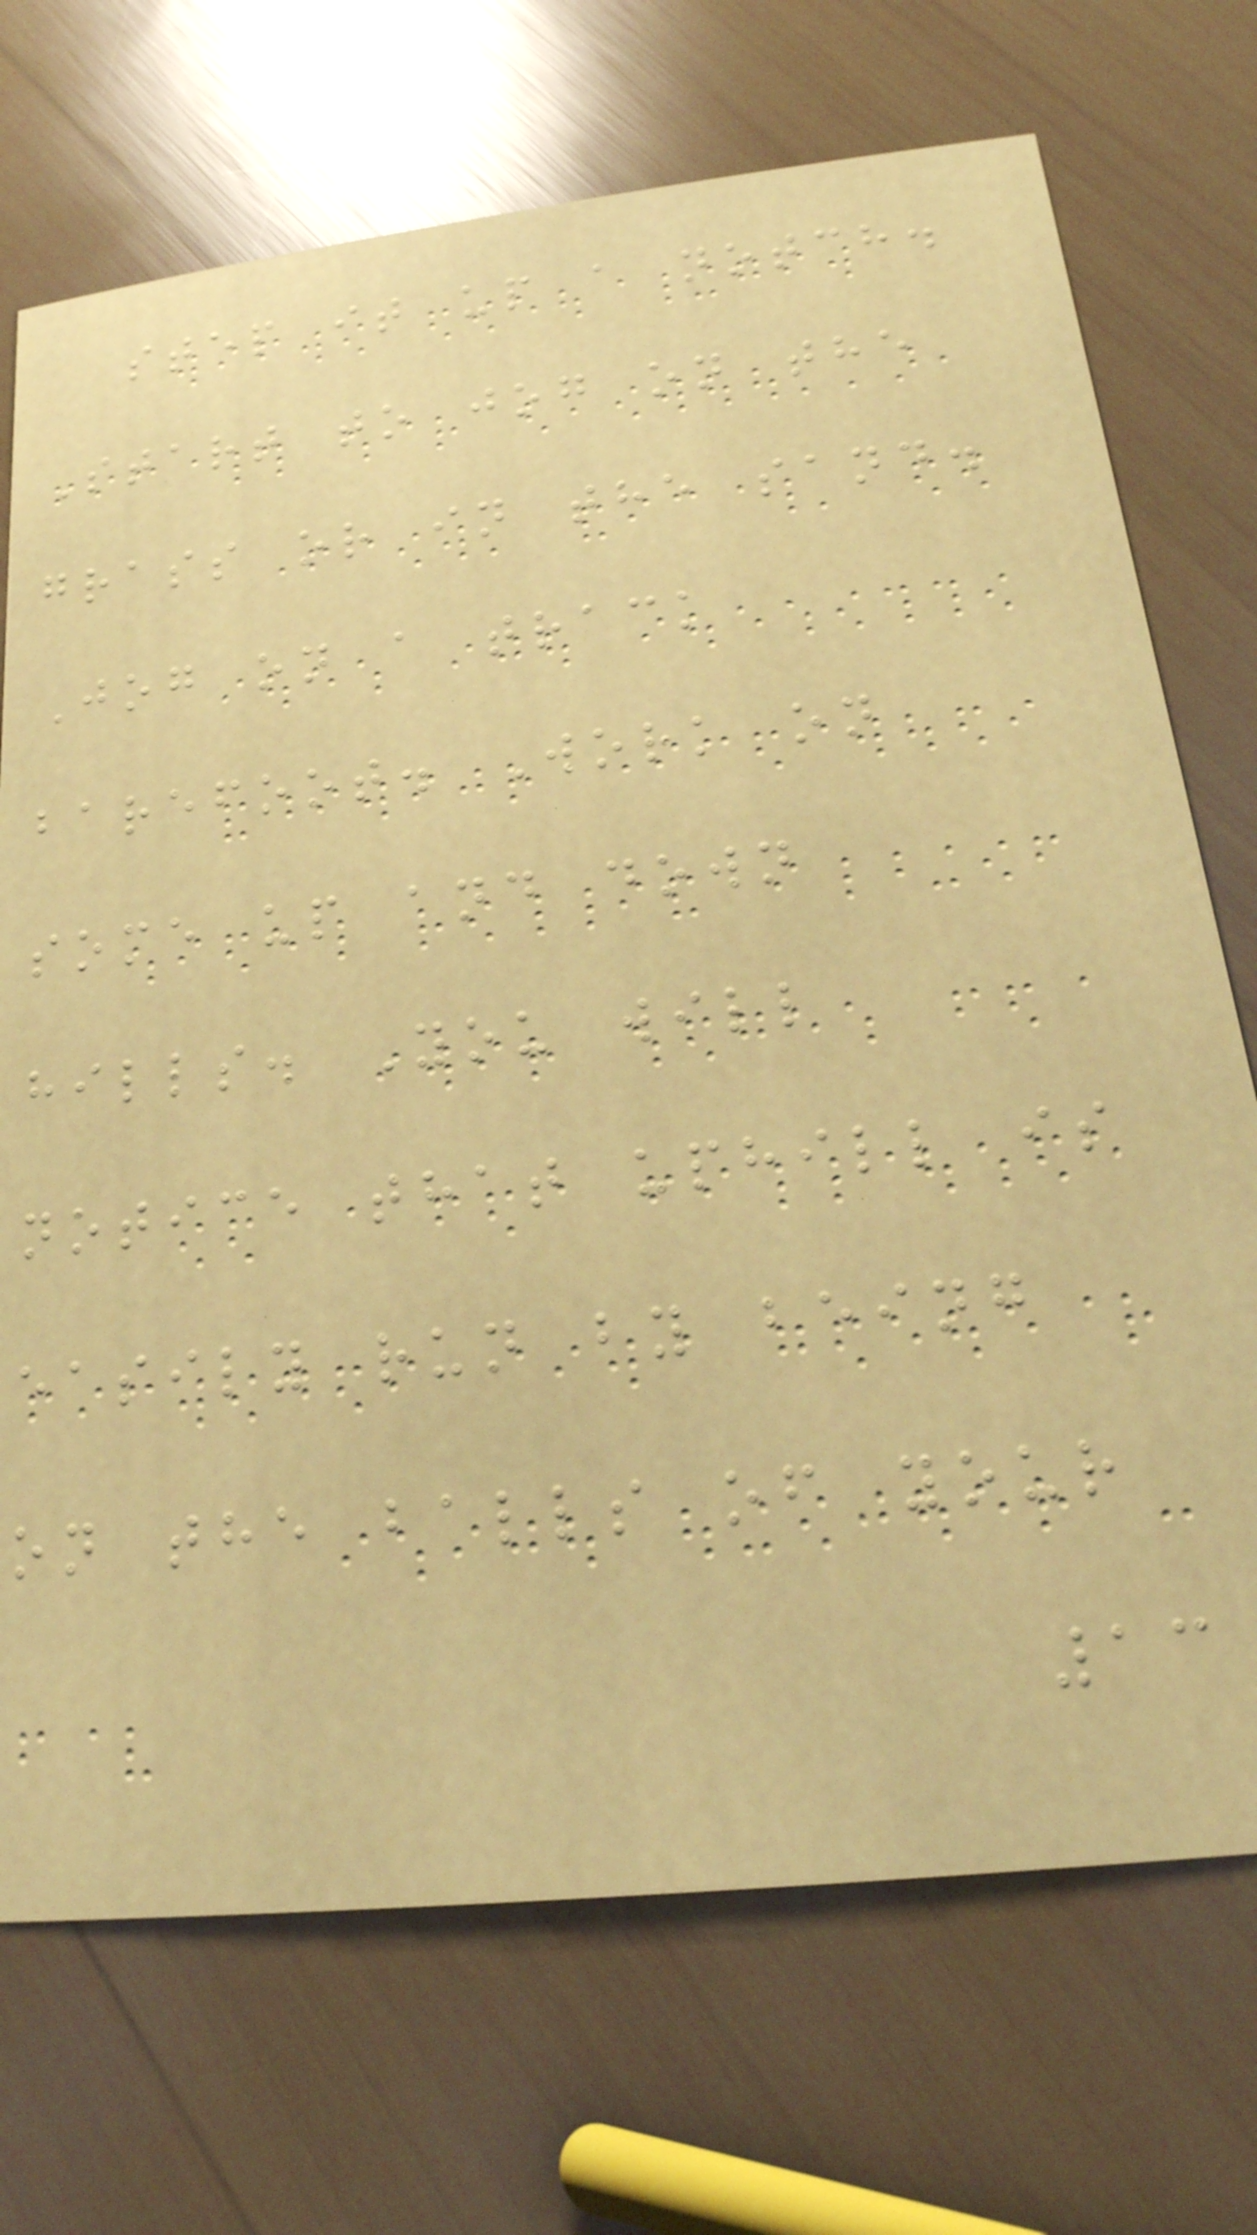step it up a notch.
Start to jog on the
grass or in the sand.
Jog on a track
barefoot. Work on
some up and down
hills. You will
notice that uphill is
easily run by being
on the balls of your
13
